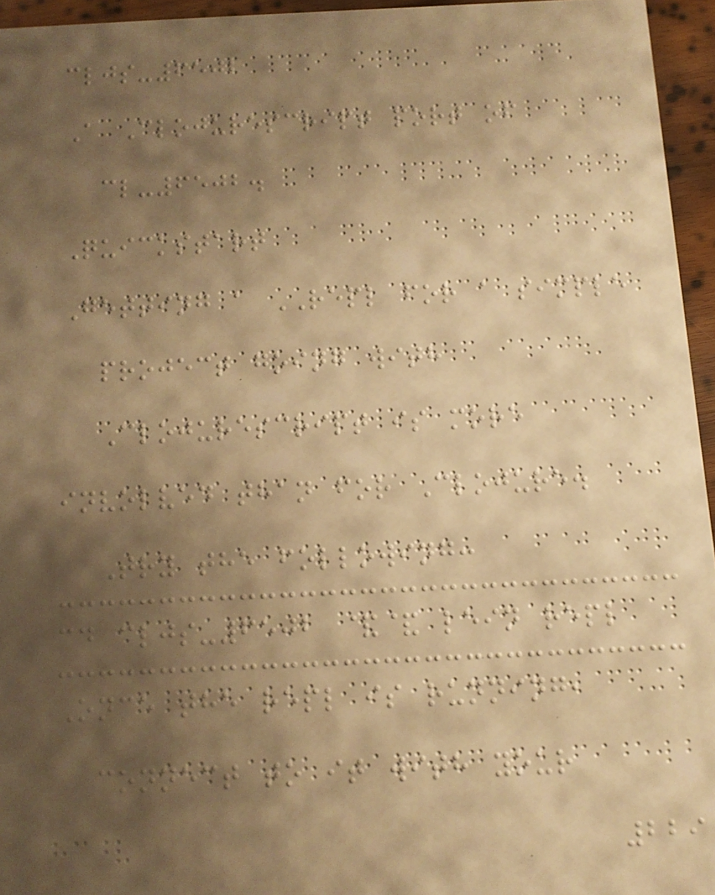cljs-6502
A Clojurescript port of
cl-6502.
Quickstart
Getting a REPL for a simple
project going with
Clojurescript is more
involved than for Clojure.
Try the following:
cd cljs-6502 && lein repl
Once the repl is running,
connect to it with your
229
